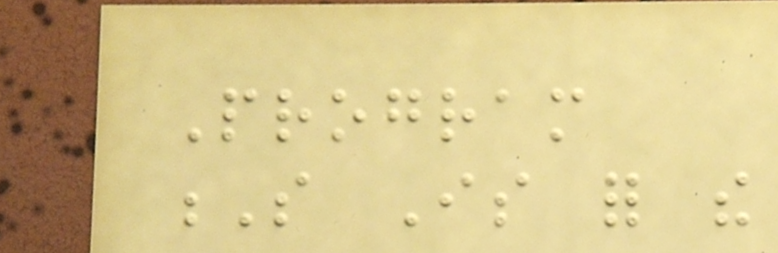Program
S Is for the
